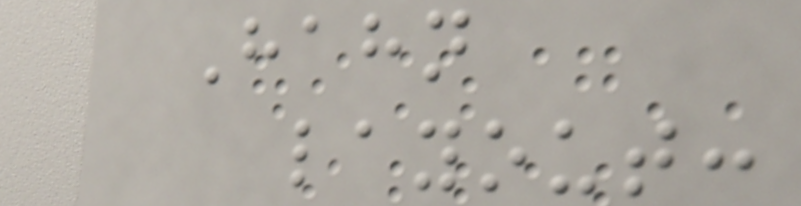Hahn
layout:
